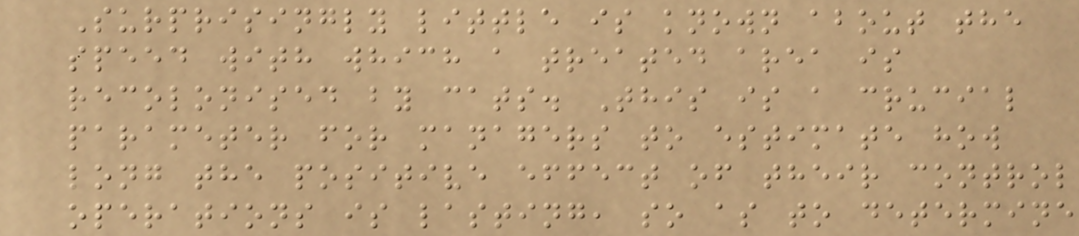Surprisingly little is known about the
speed with which a treated area is
recolonised by cats. This is a crucial
parameter for managers to estimate how
long the positive effect of their control
operations is lasting, so as to determine
